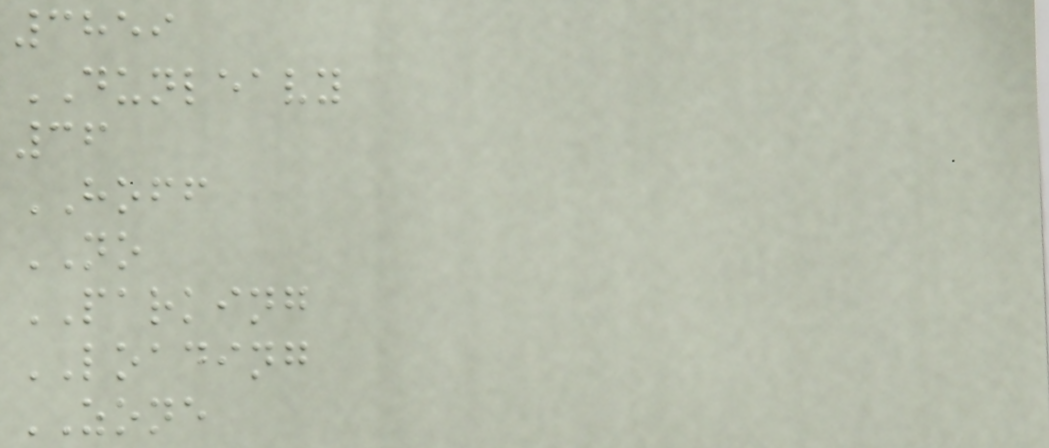3859
DUNLEAVY
36
HOFF
NO
PARKING
LOADING
ZONE
